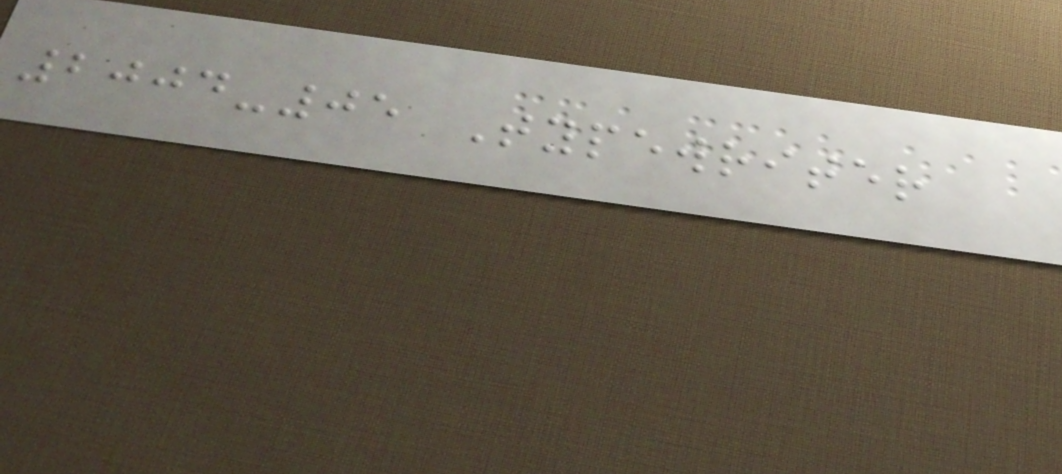2004-05 Typewriter
